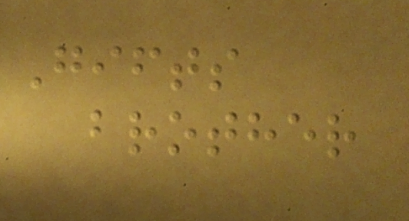Gifts
brother
